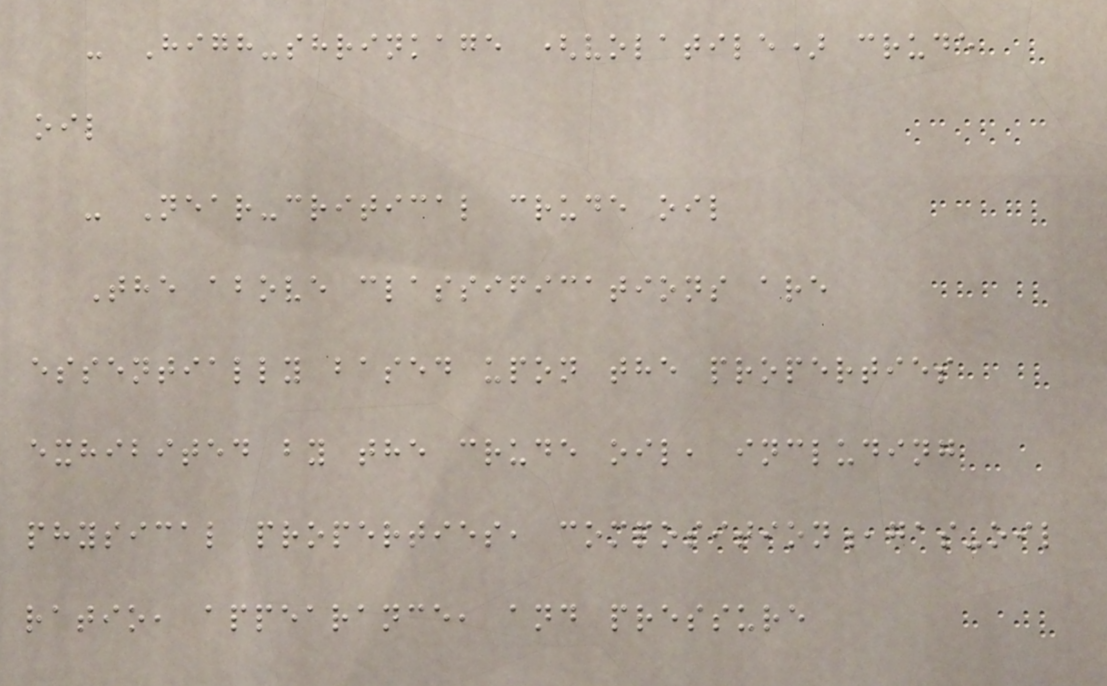- High-shrinkage (volatile) crude
oil
- Near-critical crude oil
The above classifications are
essentially based upon the properties
exhibited by the crude oil, including
physical properties, composition,gas-oil
ratio, appearance, and pressure
